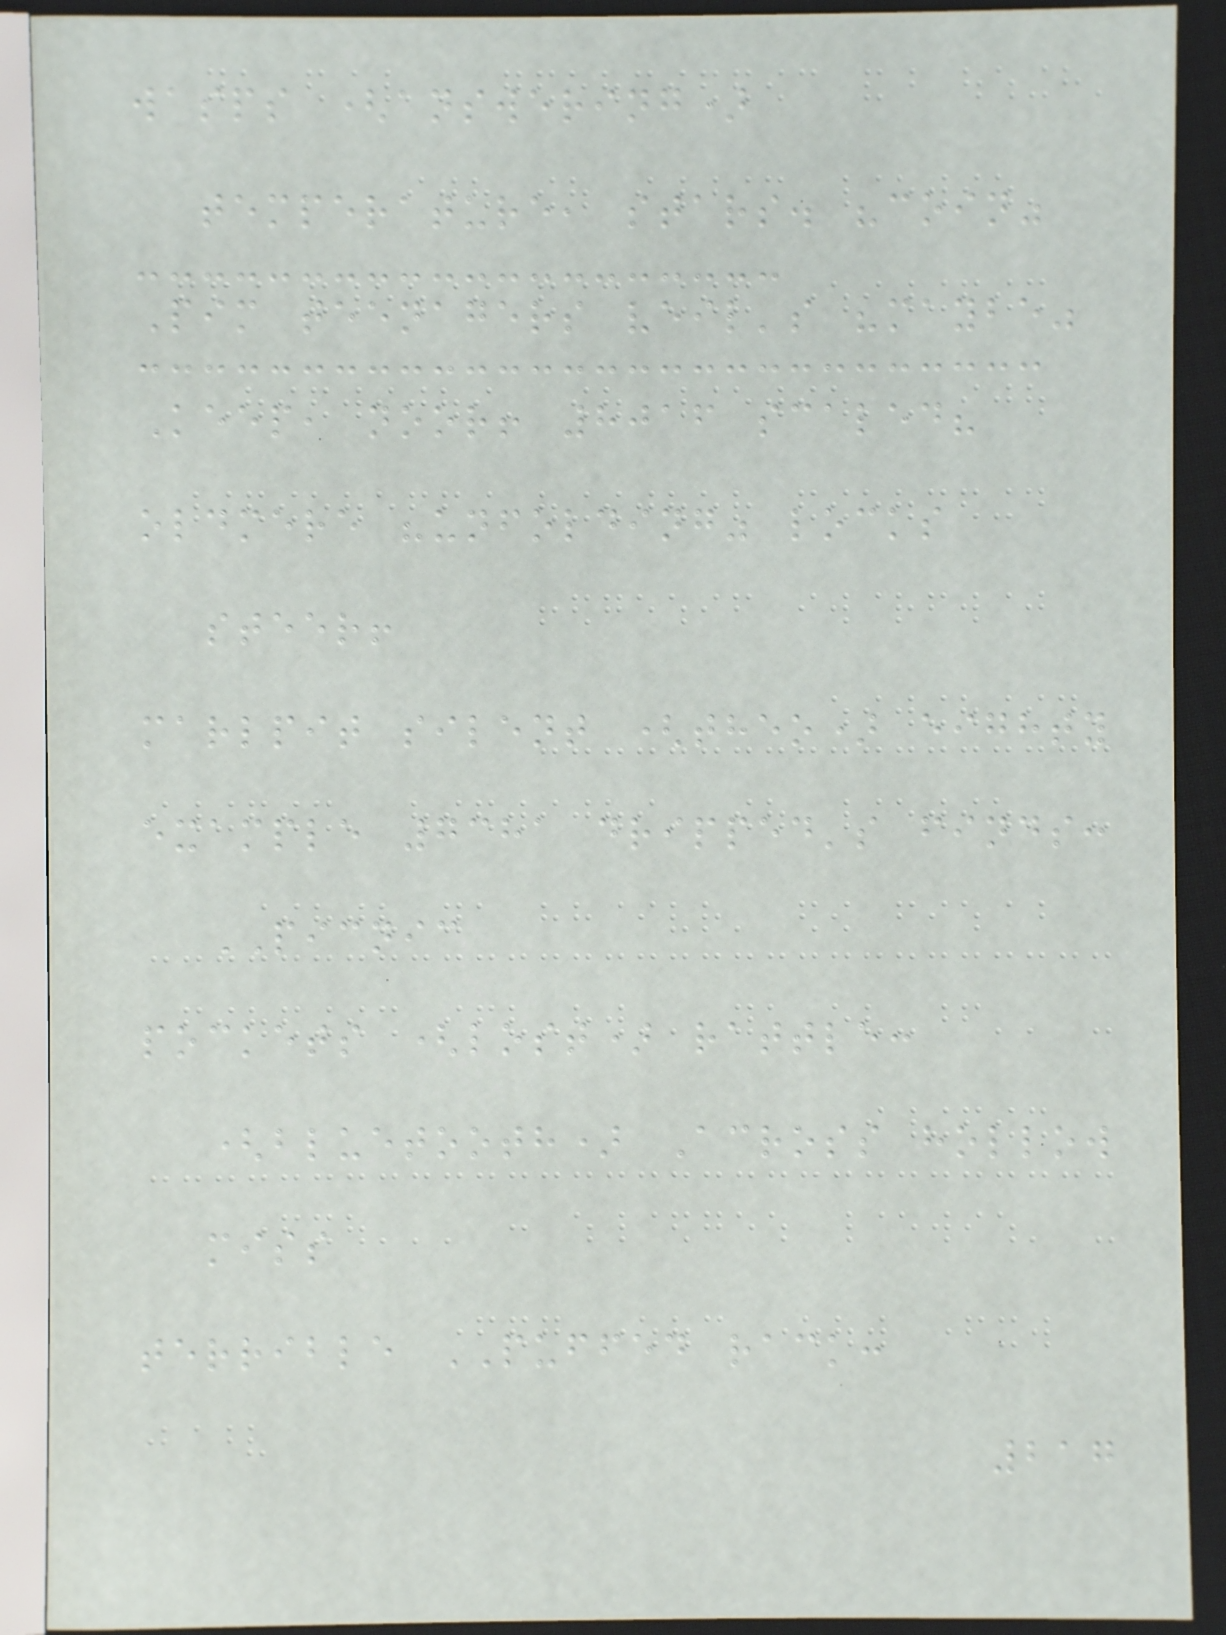wasps (answering)
temperature, stars. "coin"
Pim teenagers veil's "maybe"
Keep, noor! 8016 scaled?
oldmere "unfolding" locks
steer!
marlpit silent (theo) eighty
example 7381 dripped's finds:
PICNIC
pockets (lost) rattle:
(bluetooth) Across hollow
miss
terrible PUFFED rack:
217
